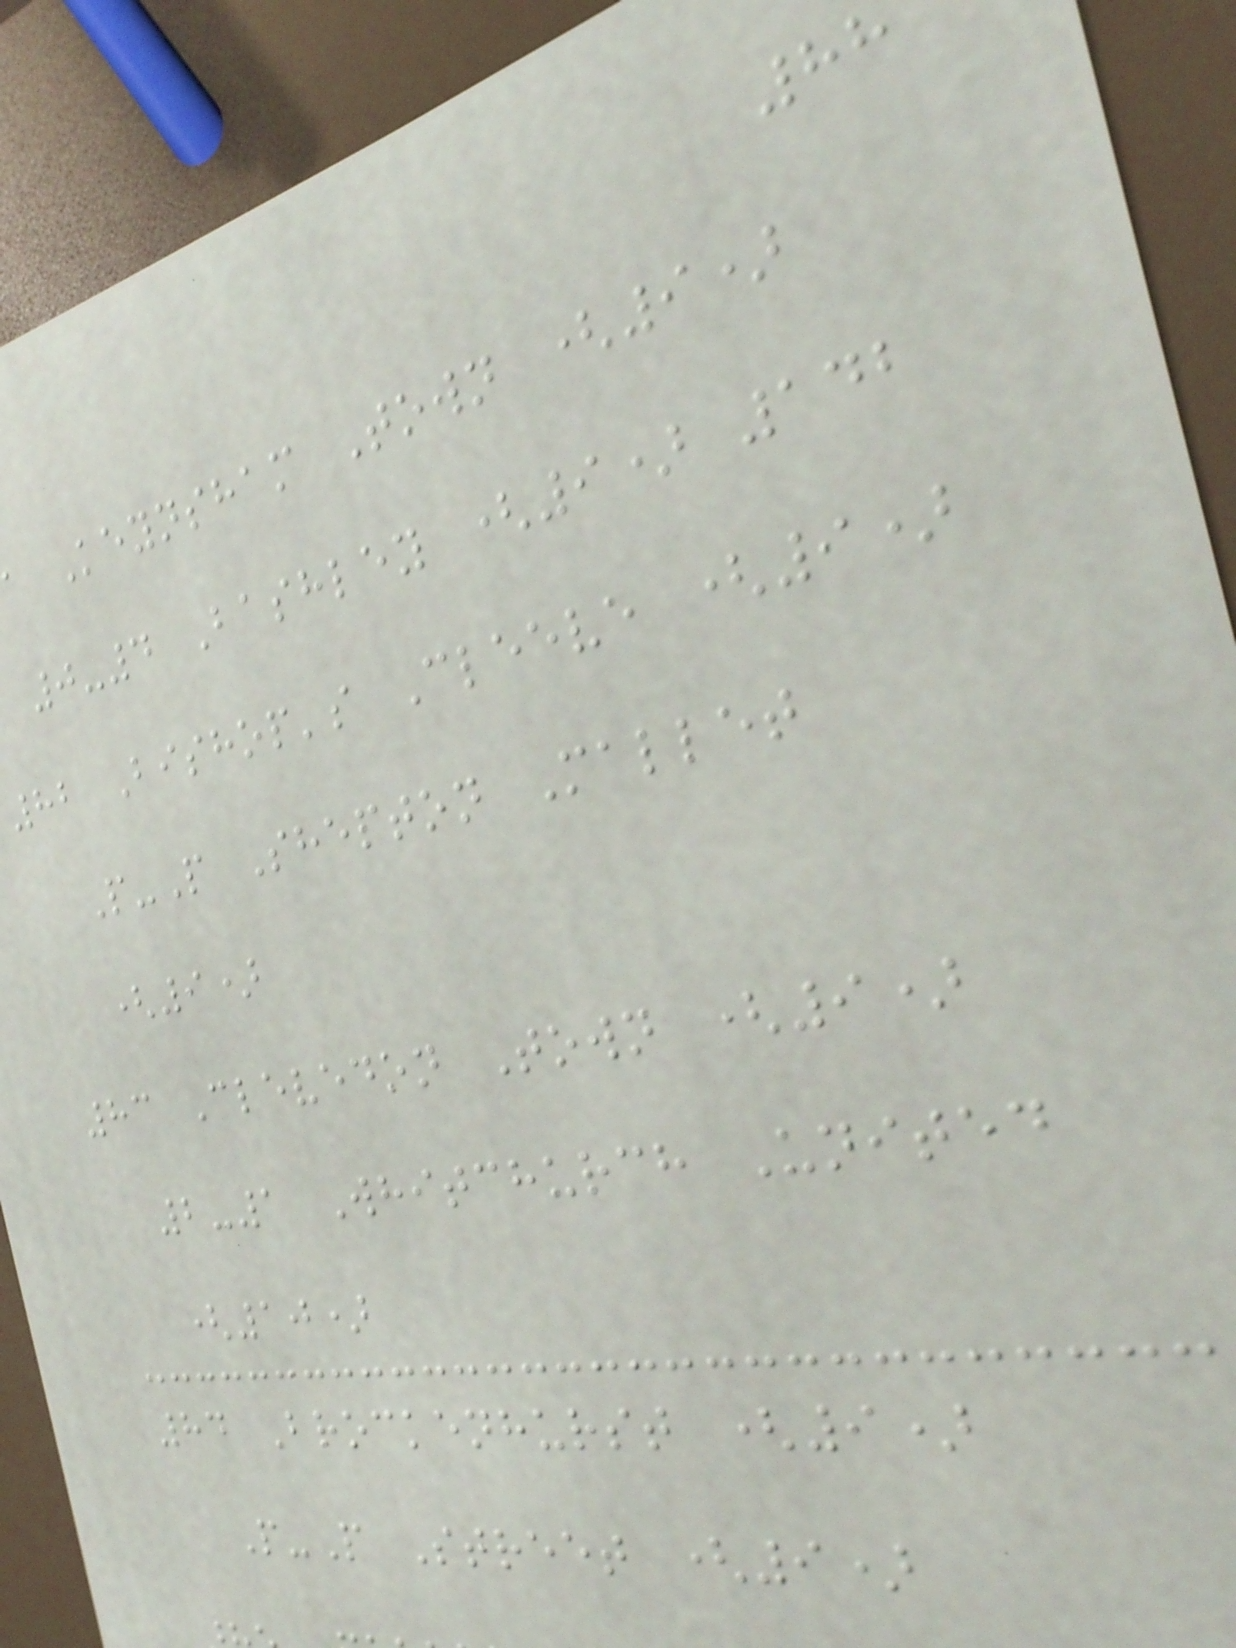88
Keynsham Town (9)
0-4 Bashley (9) 142
82 Bishop's Cleeve (9)
P-P Shepton Mallet
(9)
83 Clevedon Town (9)
2-1 Whitchurch United
(10)
84 Brockenhurst (9)
P-P Street (9)
